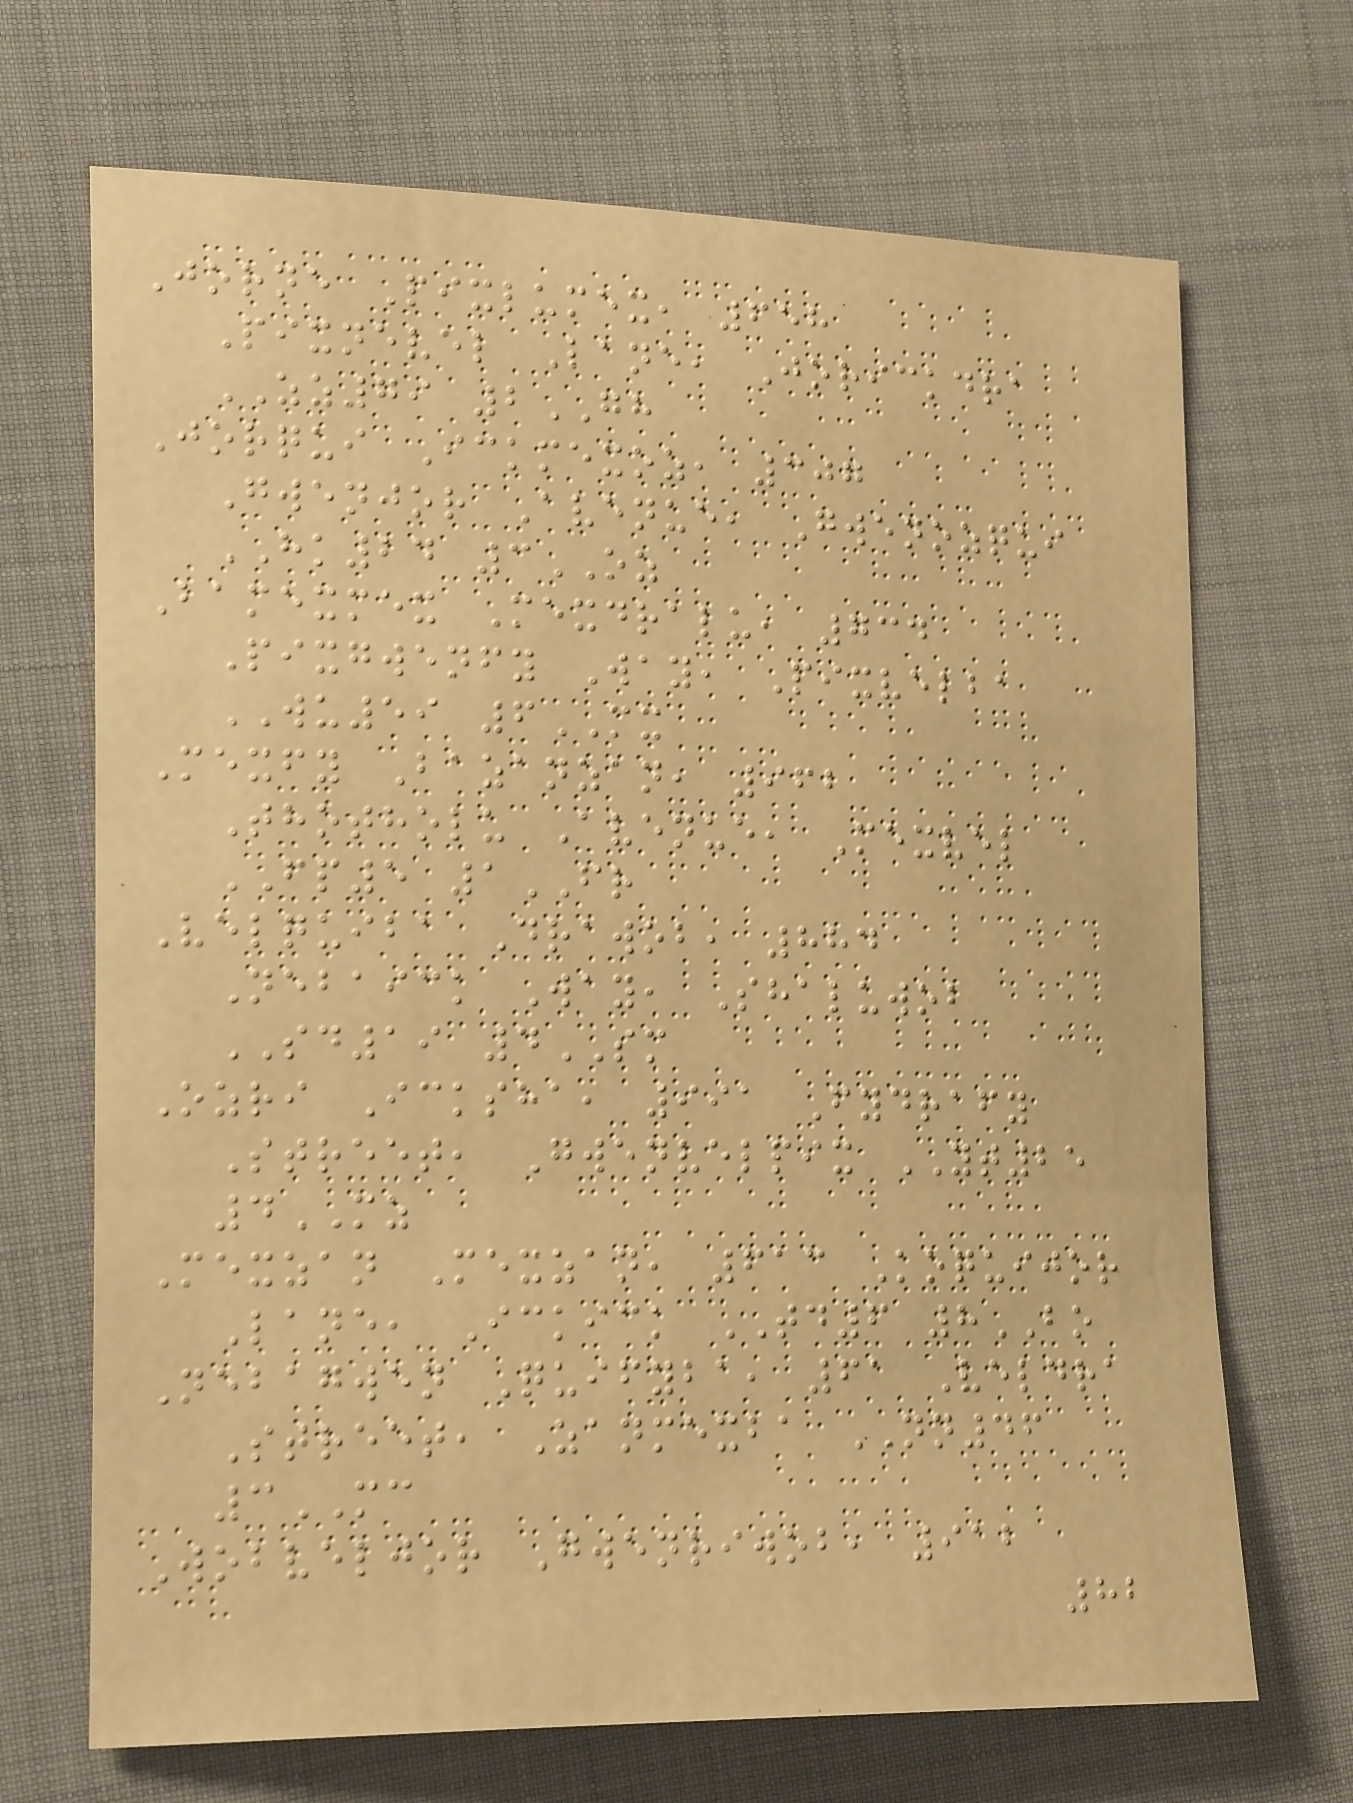Jorne Pixlumex, 658
Pixnevel Lane, Jorickdra
ZZ79 2GH
Jorqui Ickmexoz, 307
Gwenjor Avenue, Gwenozqui
HK24 3OZ
Bamexmex Mexdralu, 734
Pixgwenfy Way, Pixvelba
WU59 6MX
Mexfy Bazanzan, 962
Thotholu Avenue, Mexvel
FP5 1FR
Velquiba Drawob, 884
Nebaick Way, Shaluwob
SD19 4SM
Ozri Icksha, 991 Fydrafy
Street, Gwenvelpix YT25
4MZ
Mexzan Mexzan, 613 Koquijor
Lane, Ickick TD6 8BO
Nebagwen Quifyba, 61 Veldra
Street, Zanmexba NN46
3MC
Wobveljor Gwenriwob, 912
82
